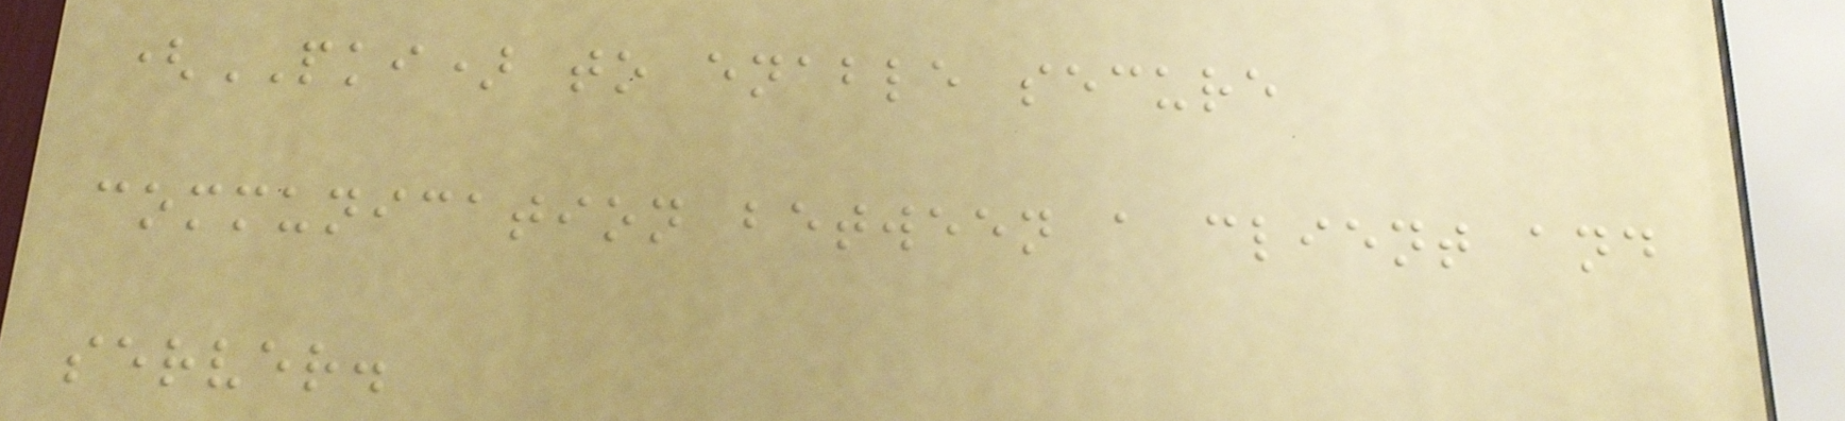(PKI) to enable secure
communication between a client and
server.
